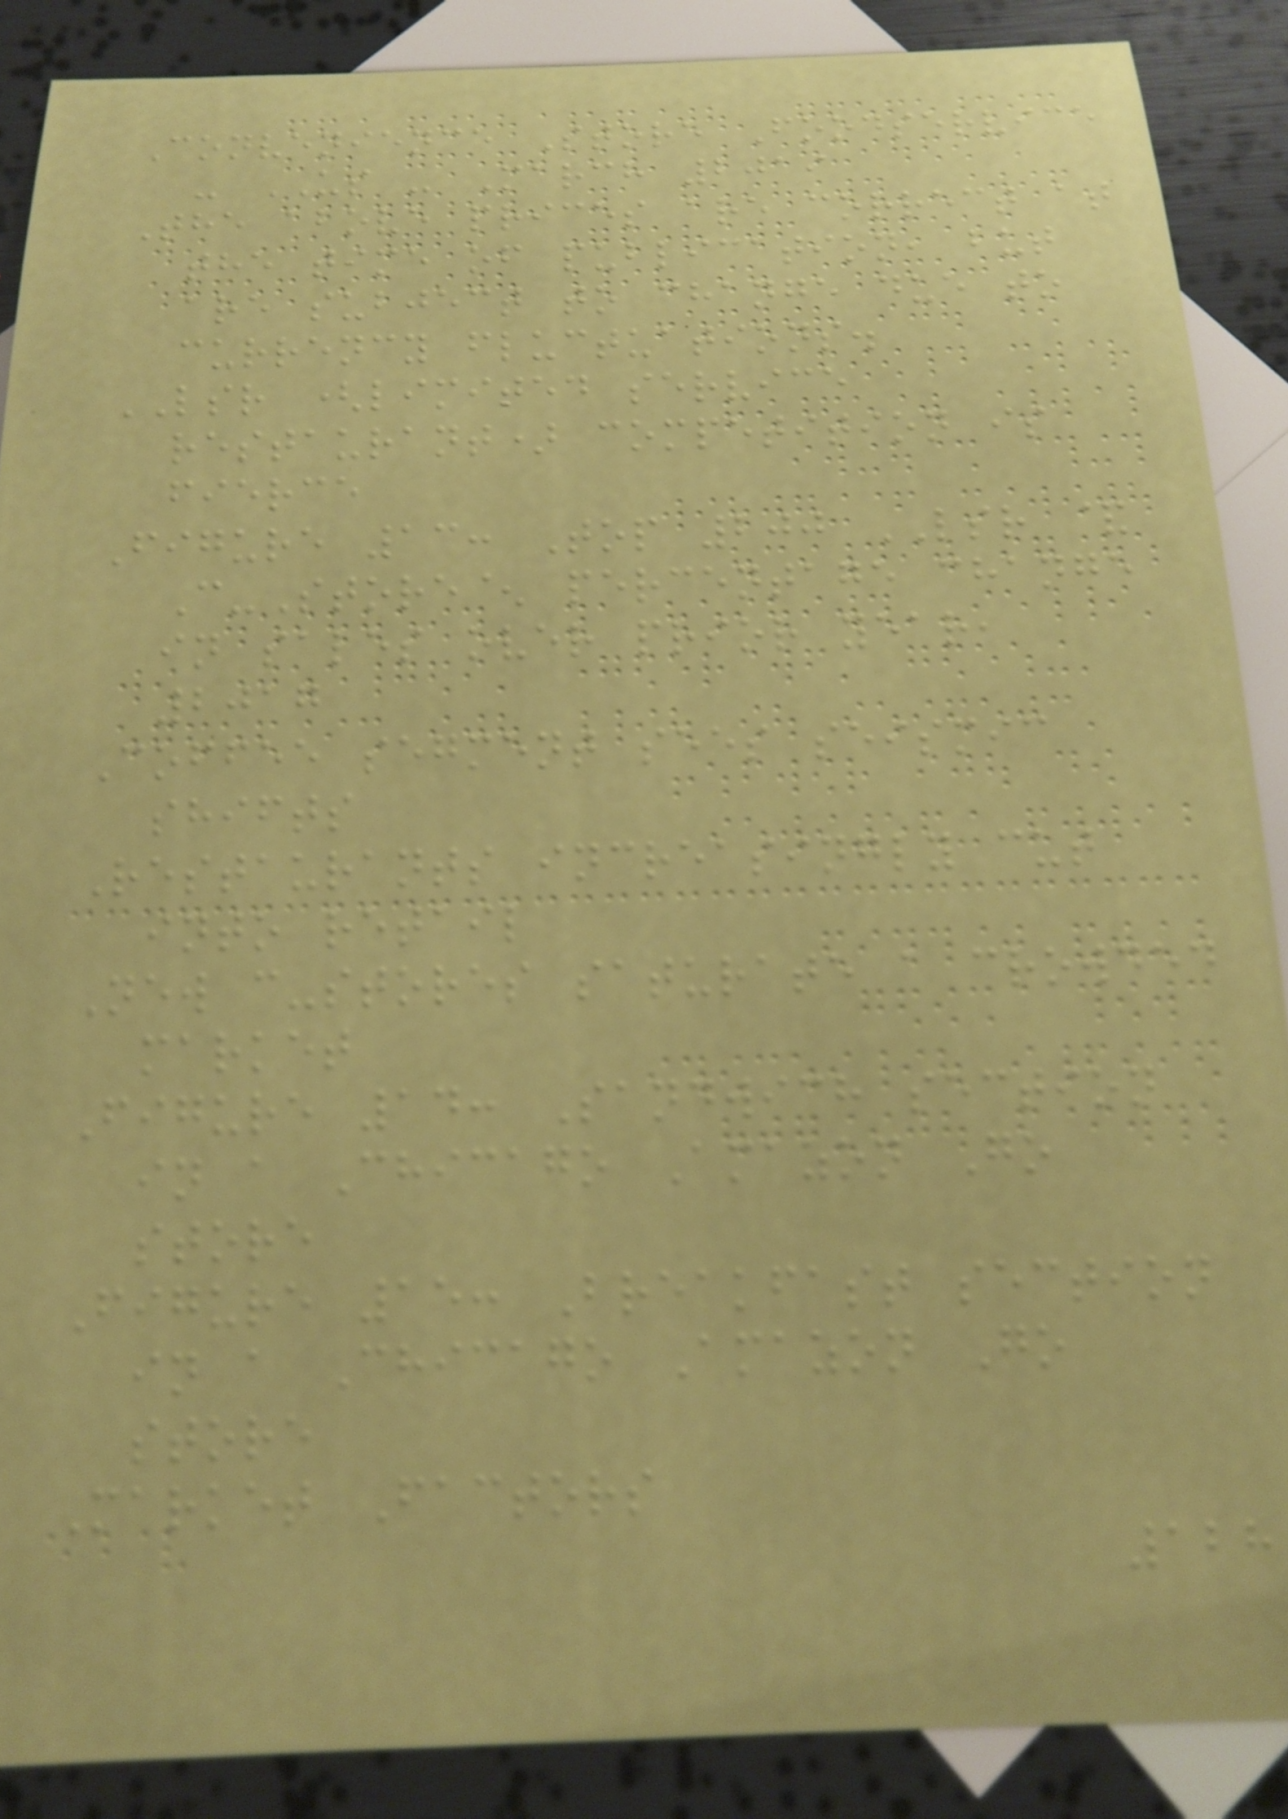Convenience Store Foodservice
- US - March 2019
The above prices are correct at
the time of publication, but
are subject to change due to
currency fluctuations.
LSR (limited service
restaurant) competition is
fierce
Figure 13: Top 200 LSR &
C-Store^ percentage change
in sales over prior year,
2017
Coffee segment sees seismic
shifts
Restaurants increasingly cut
into retail
New c-stores saturate a crowded
market
Figure 14: Sandwich section
in a Chicago Amazon Go
store
Figure 15: Breakfast section
in a Chicago Amazon Go
store
Market Factors
128
